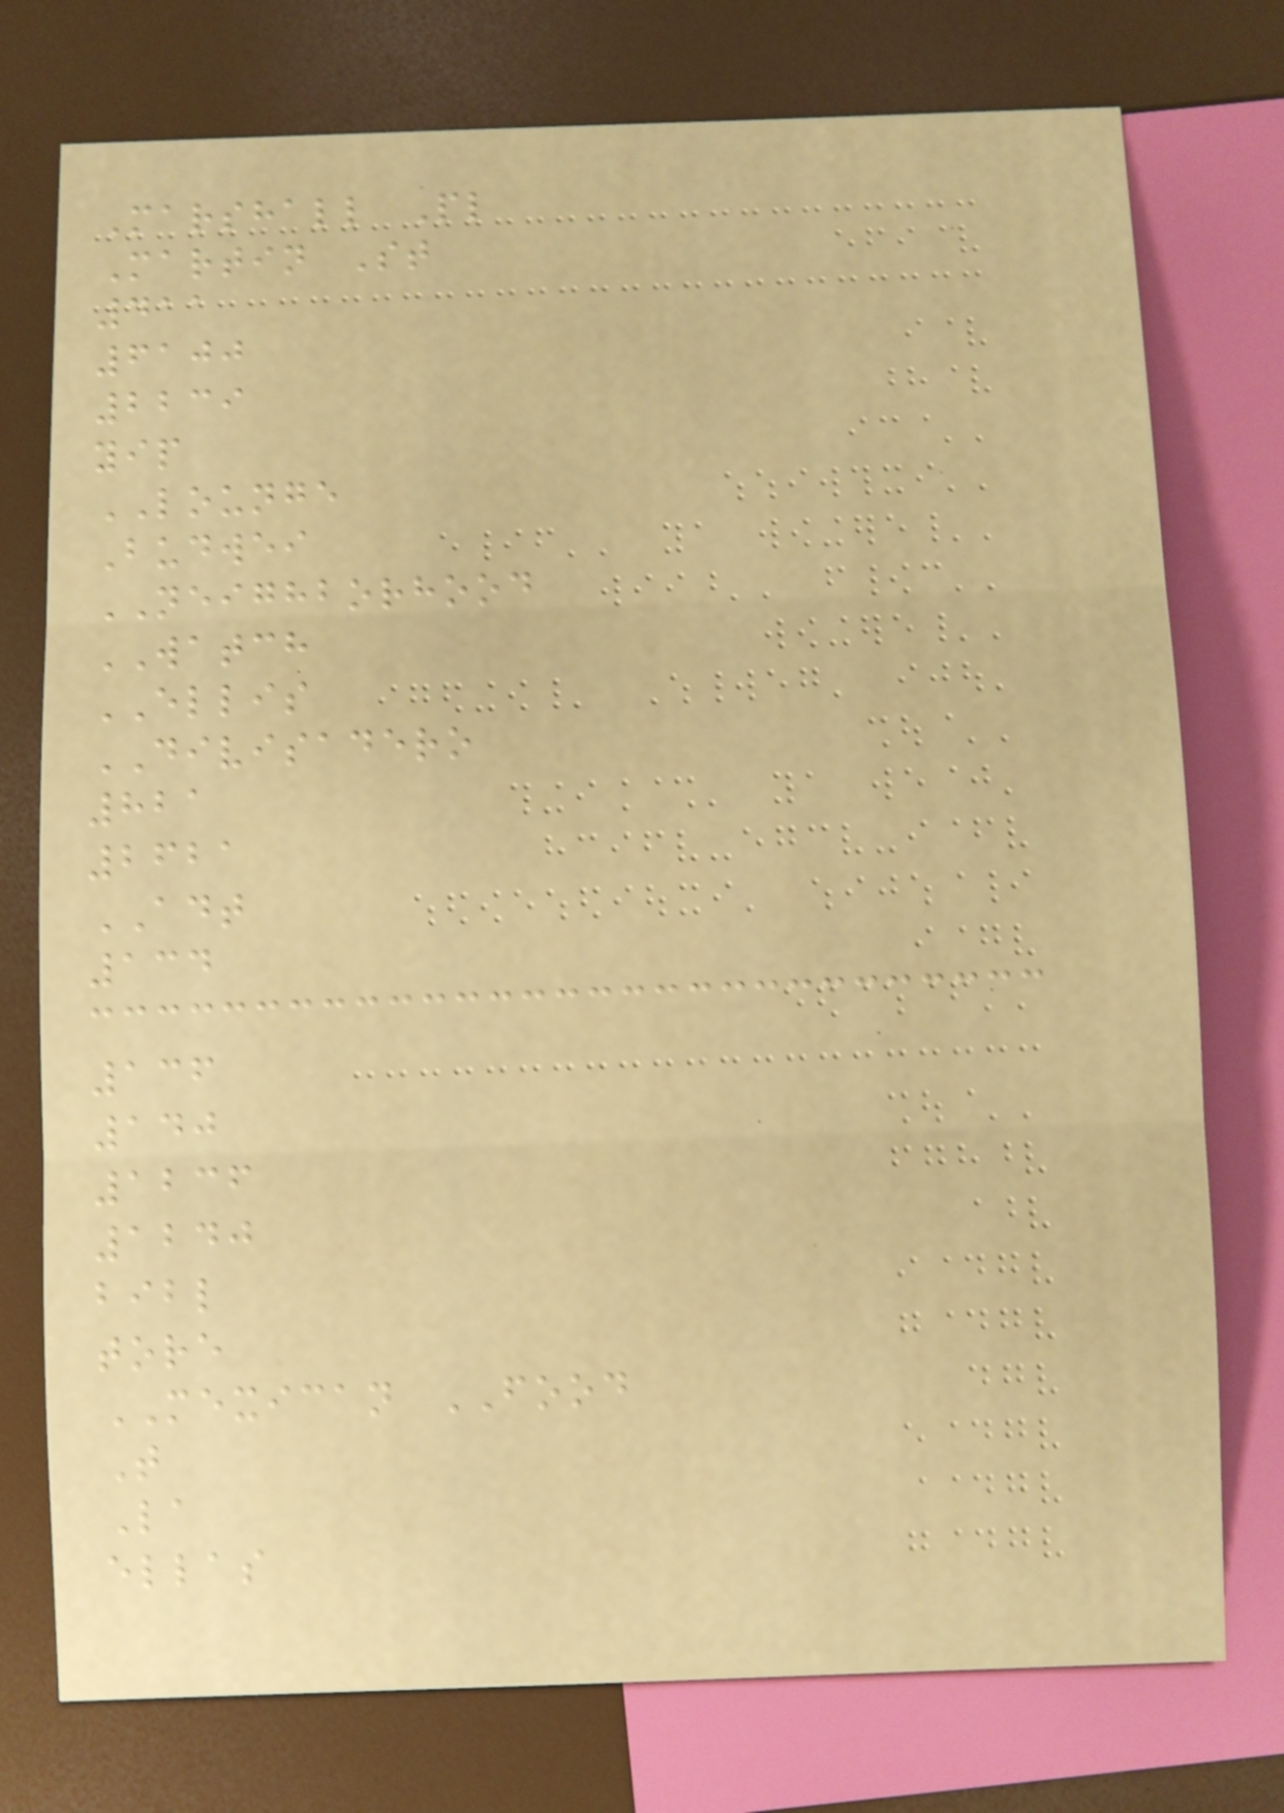Marshall Pl
Martin St
411
6100
2239
yip
LOUNGE
Budwei
NEIGHBORHOOD
WATCH
ELLIS
DIVISADERO
821
2621
ADT
134
136
140
1236
1240
bibl
tore
MEXICAN FOOD
T
La
ellas
